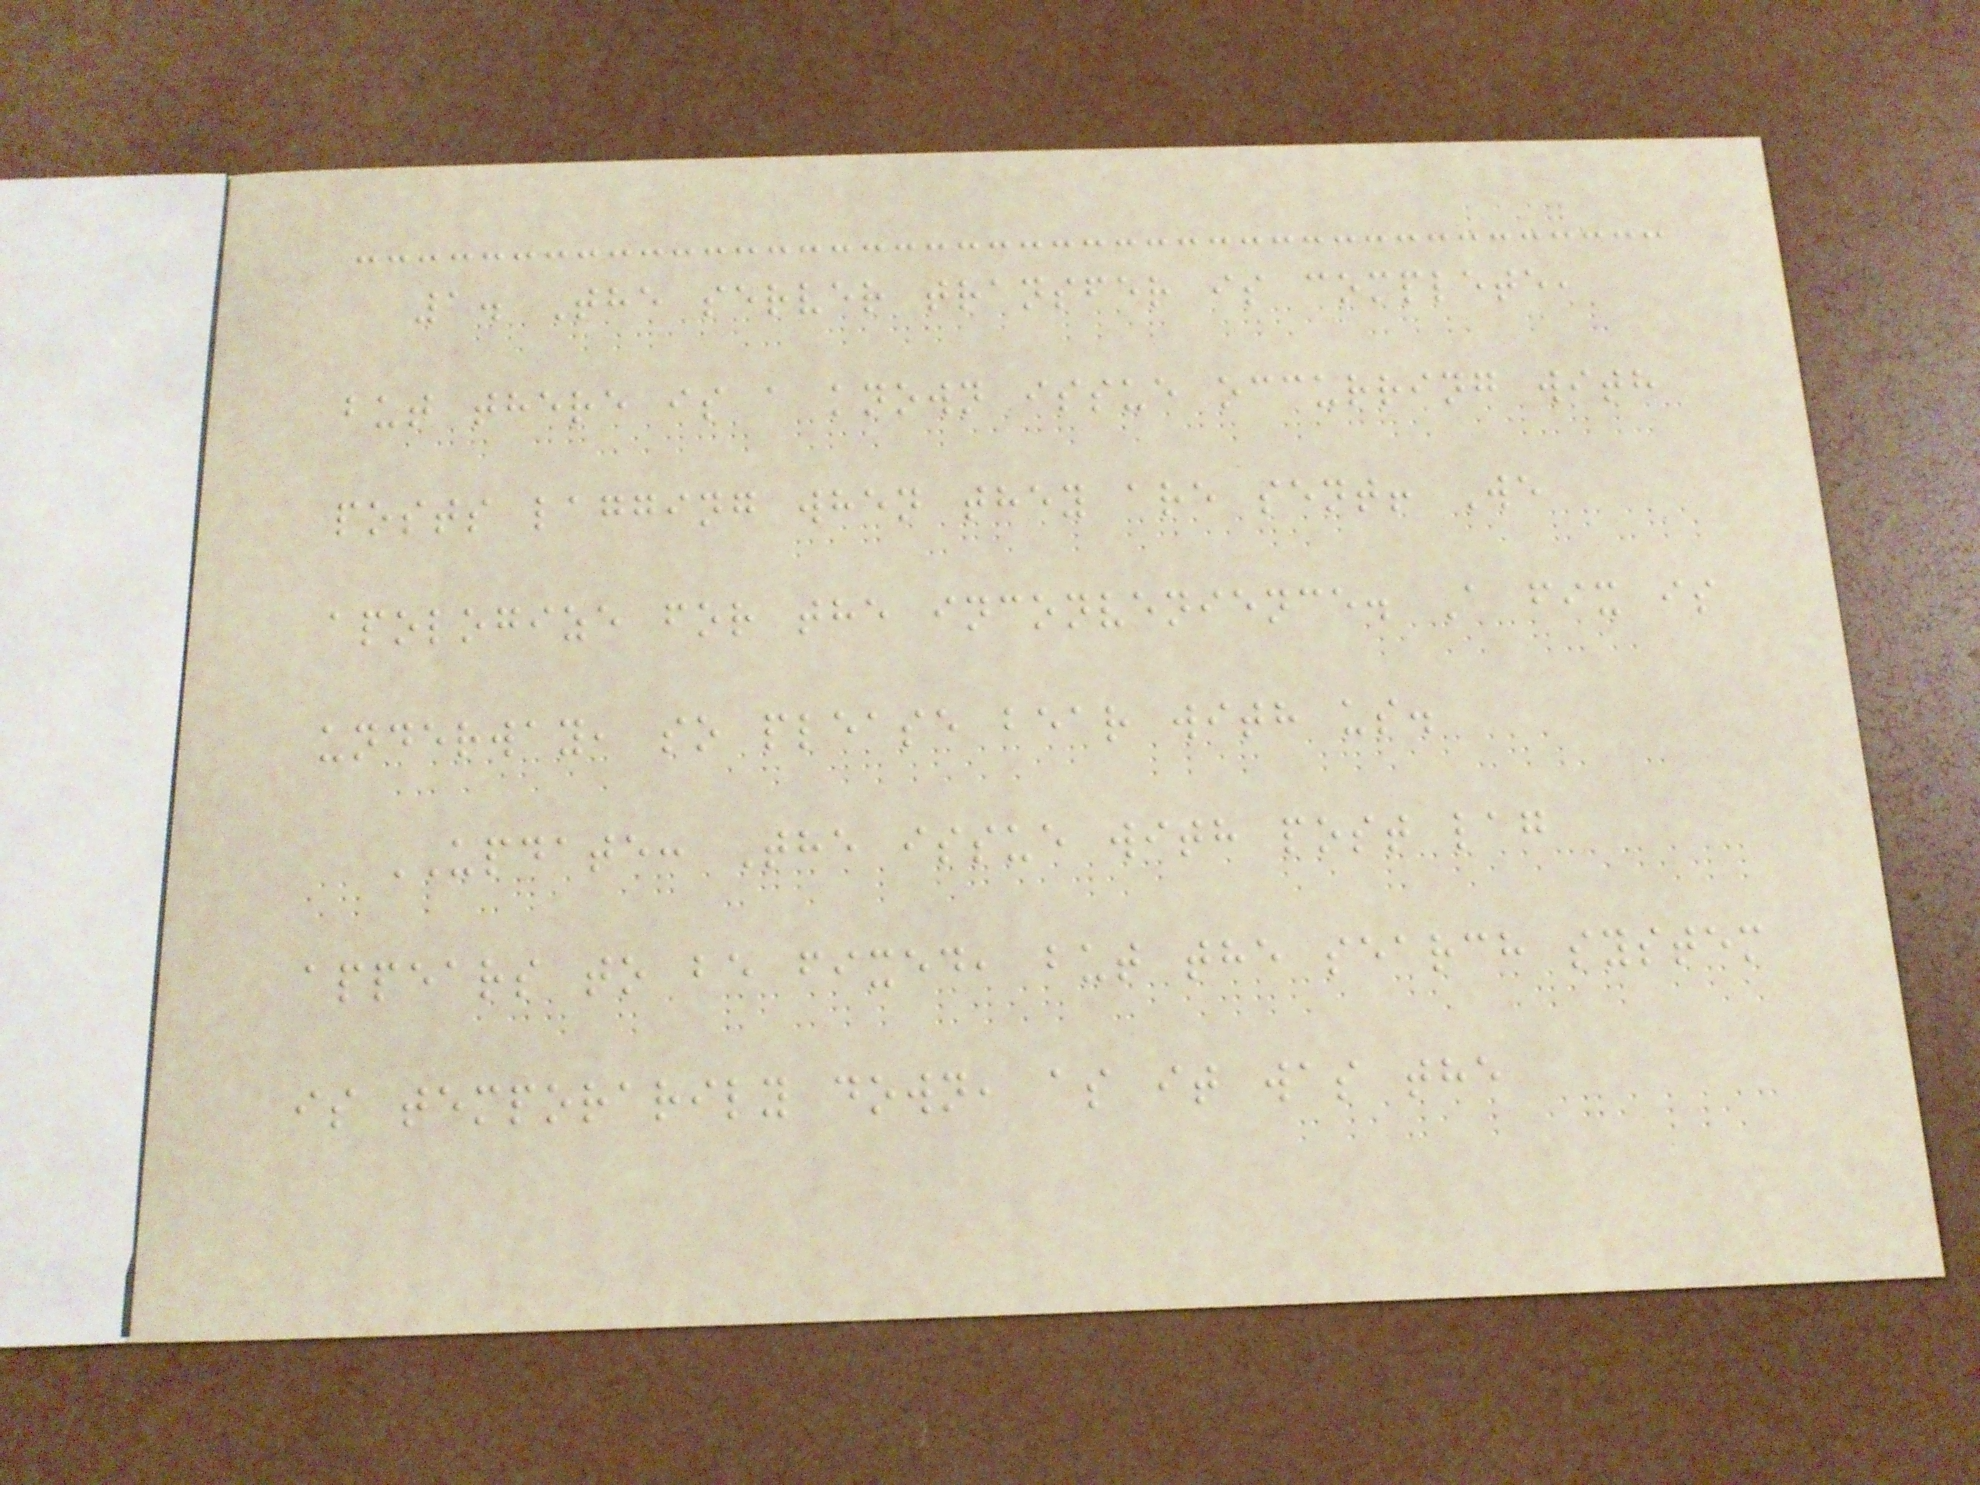1. The server transfer is complete,
but there is a known issue occurring with
posts lagging when they are sent! We
apologize for the inconvenience. A fix is
underway, so please bear with us.
UPDATE: The issue with post lag
appears to be fixed, but the search system
is temporarily down, as it was the
